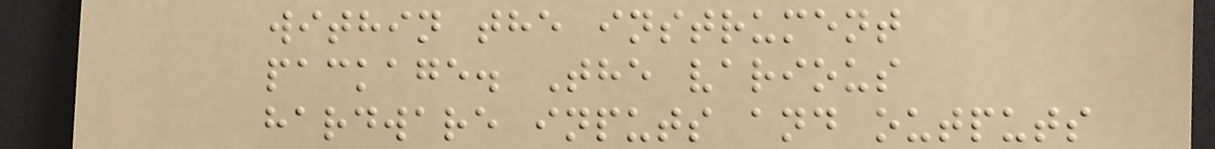within the instrument
package. The various
hardware inputs and outputs
